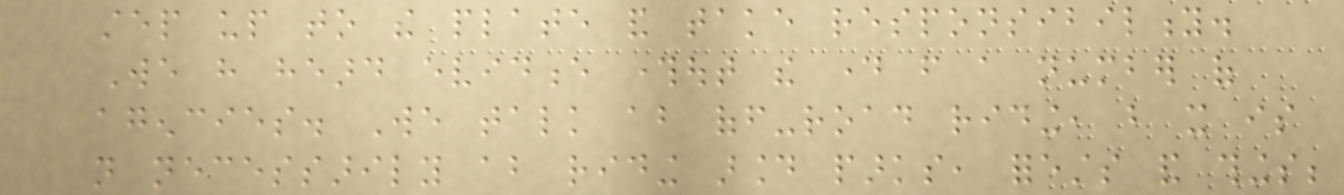step up to the plate and take responsibility.
We have heard evidence throughout the day from a number of
agencies. We talk about off-road riding, but it is
not necessarily about riding around parks, forests and things;
